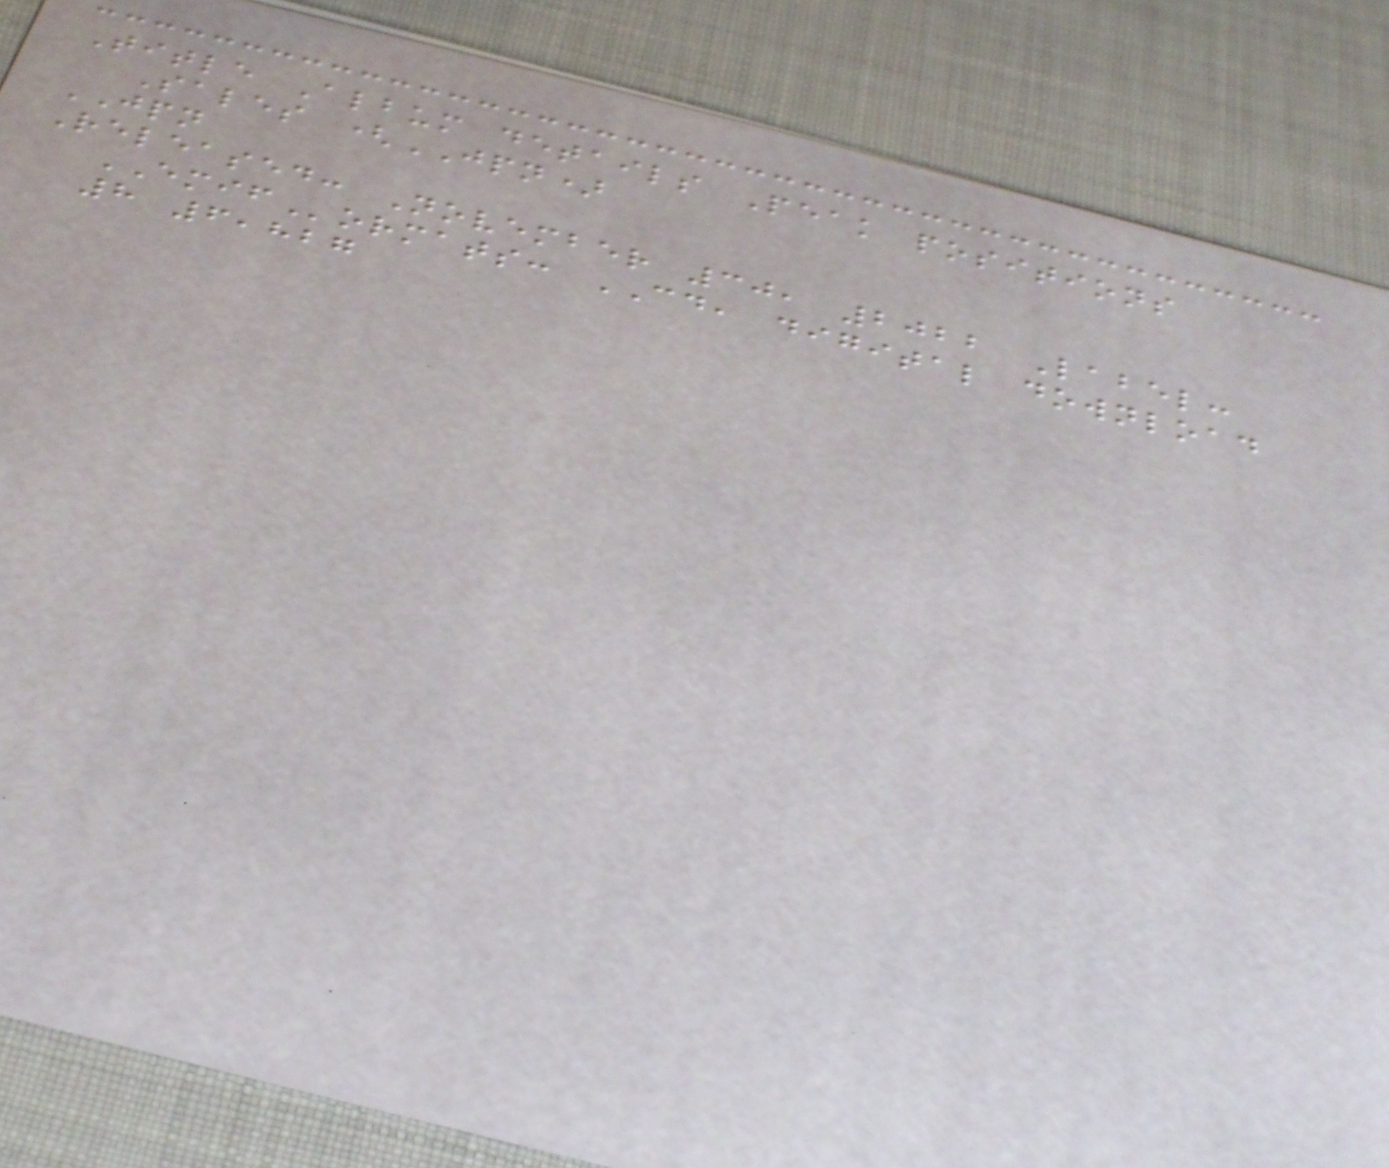Title Album details Peak positions
Sales (JPN)
JPN
Released: November 30, 2022 Label:
EMIFormats: CD, digital download
8 6,827
